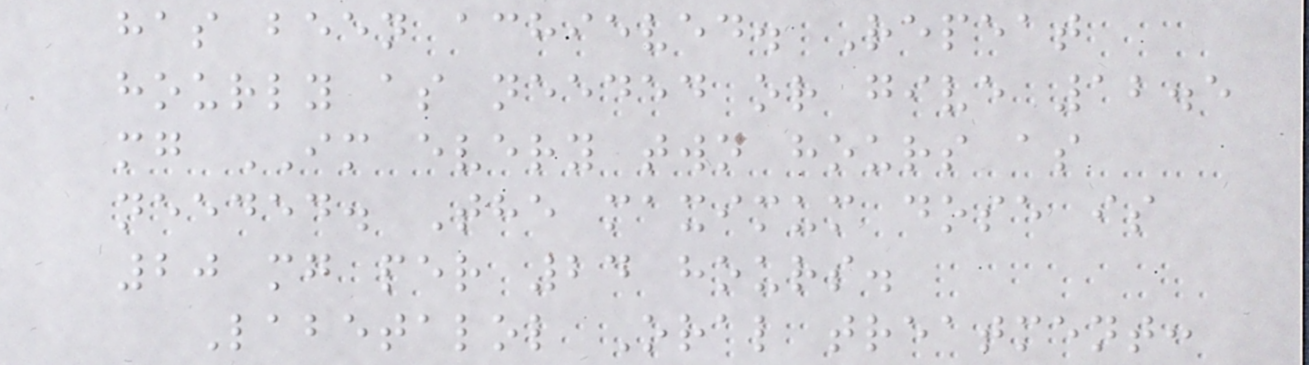has been achieved. Repeat
hourly as needed or give 12.5
mg IM every two hours as
needed. The maximum dose is
20 mg per 24 hours.
Labetalol Oral treatment:
